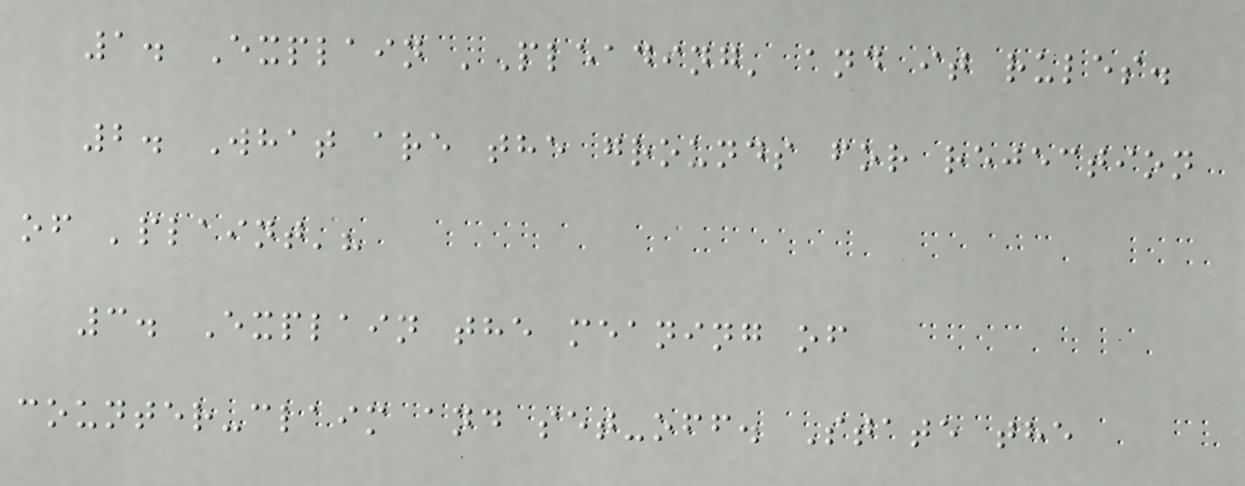1. Explain 'Pleading' and it rules.
2. What are the grounds for rejection
of 'plaint'?
3. Explain the meaning of
counter-claim and set-off. State the
